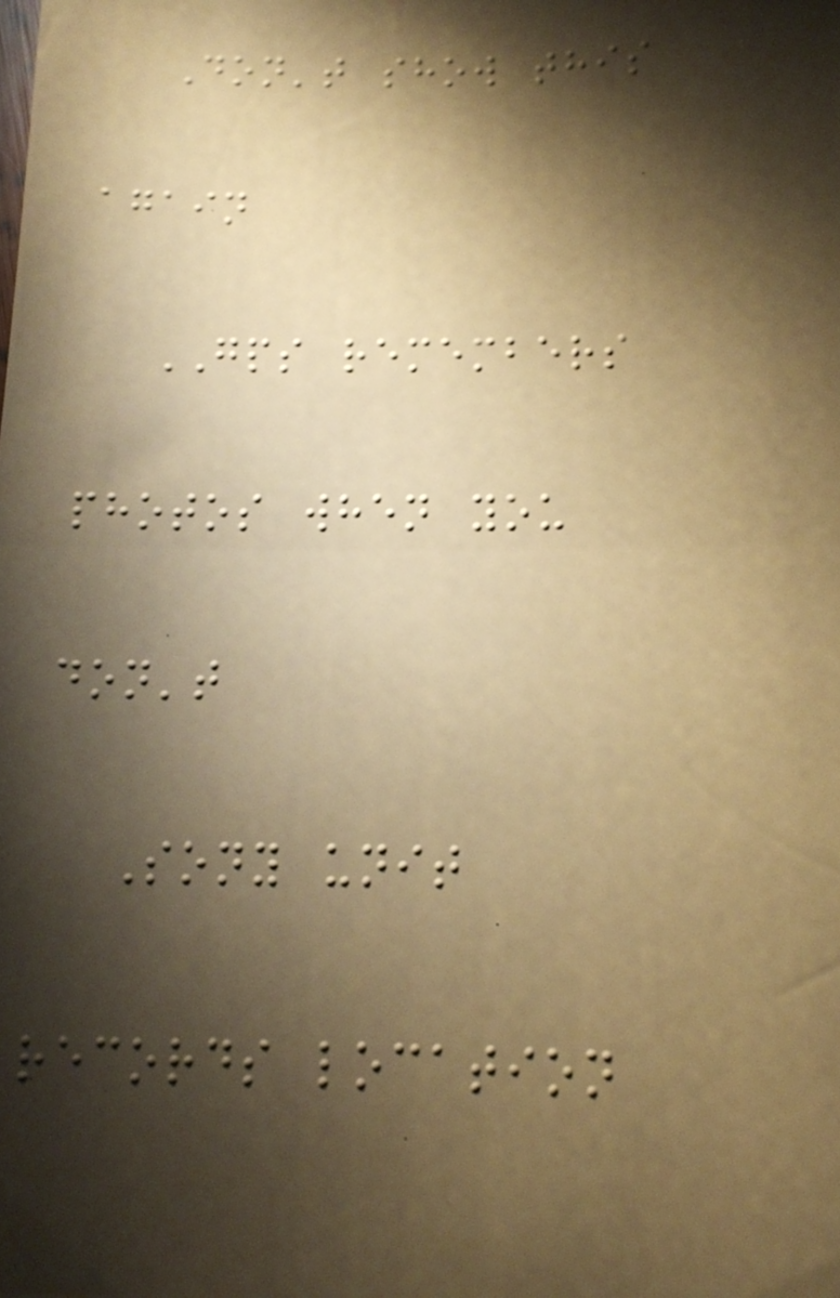Don't show this
again
GPS remembers
photos when you
don't
Sony unit
records location
